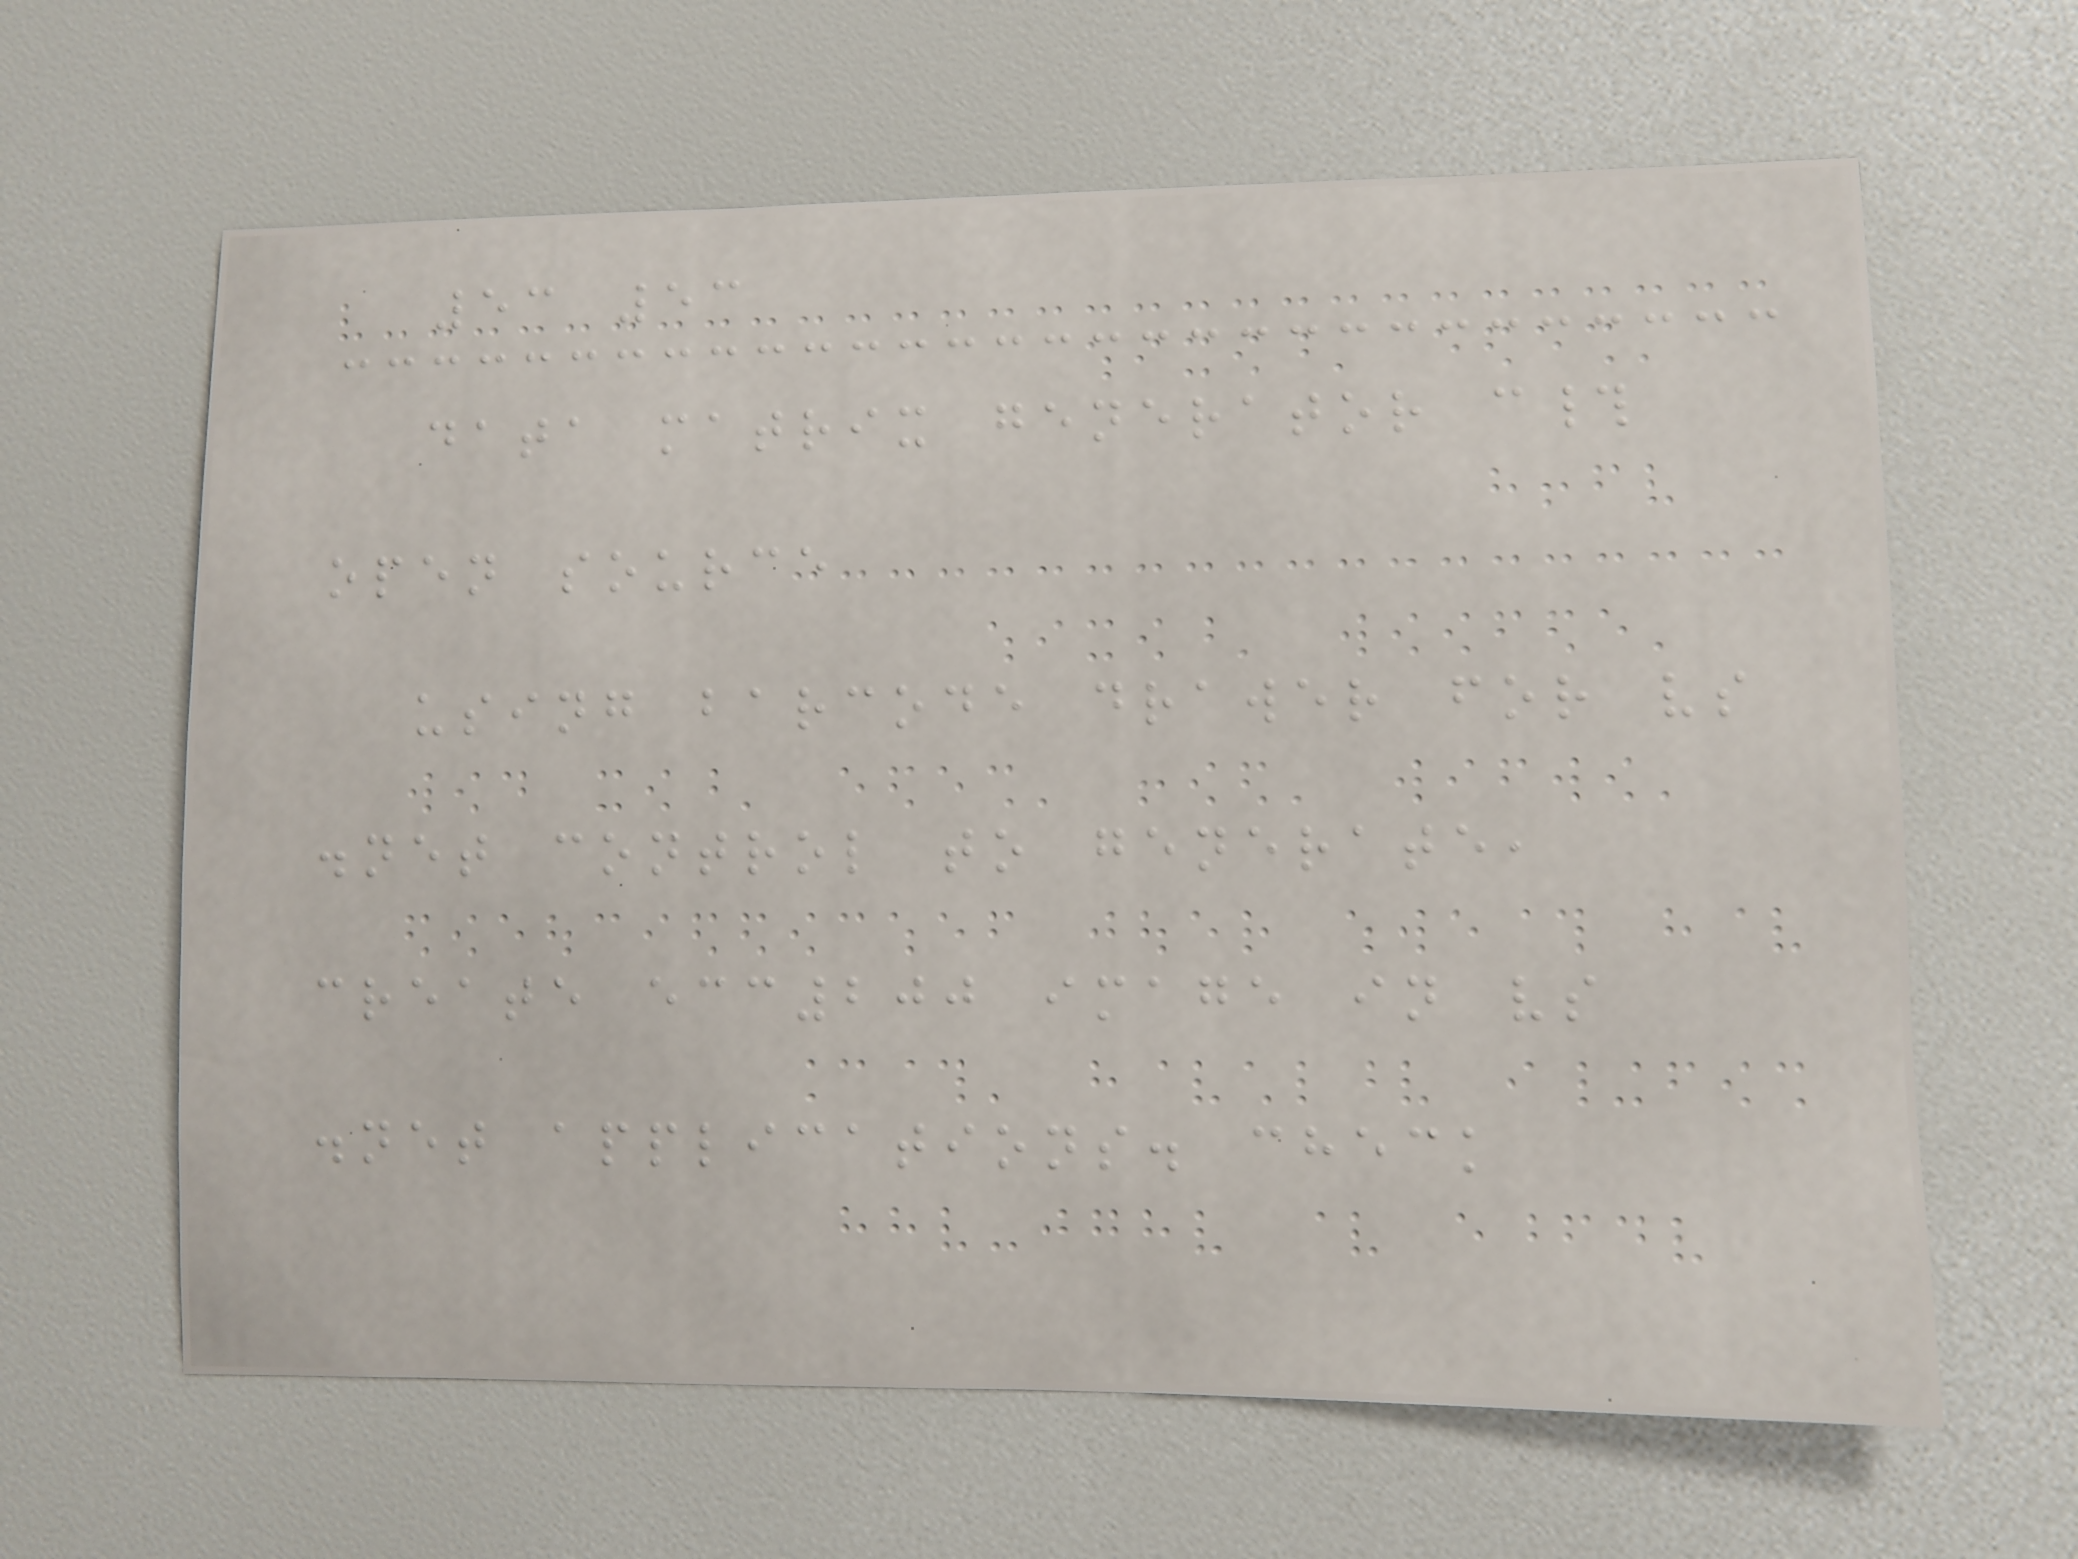53 53
data matrix generator c#
open source
using barcode drawer for vs
.net control to generate,
create ecc200 image in vs
.net applications. check
